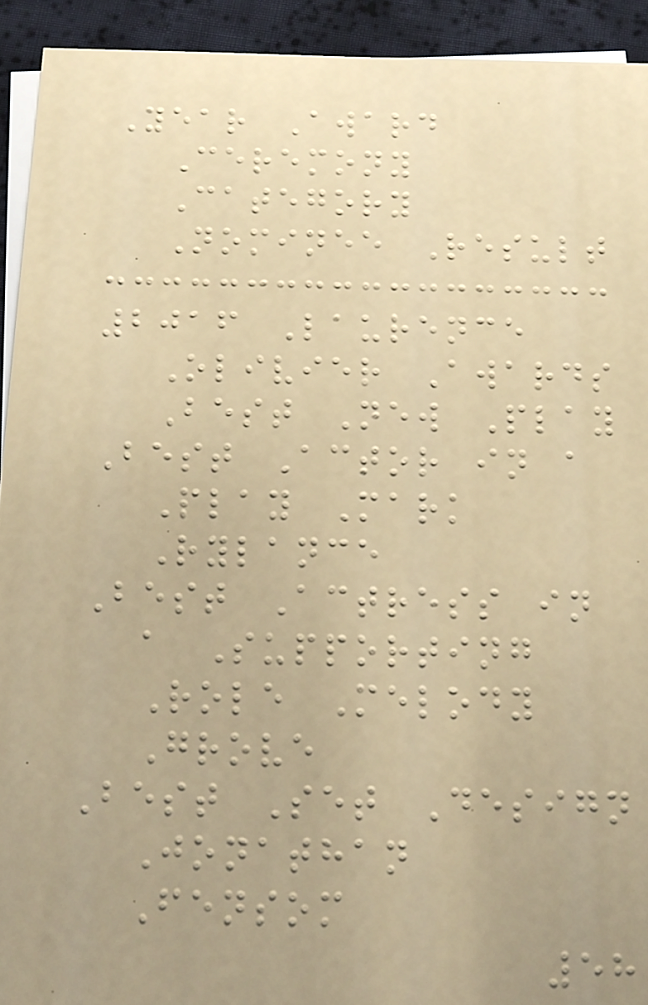Year Award
Ceremony
Category
Nominee Result
2016 Laurence
Olivier Awards
Best New Play
Best Actor in a
Play Mark
Rylance
Best Actress in
a Supporting
Role Melody
Grove
Best Set Design
Jonathan
Fensom
58
